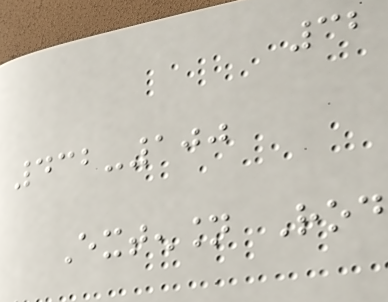32
432-100
Extension Rod
